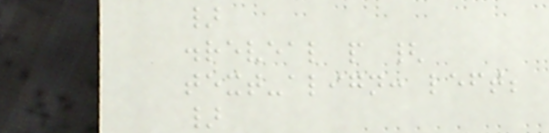}
.reveal p {
text-align: left;
}
